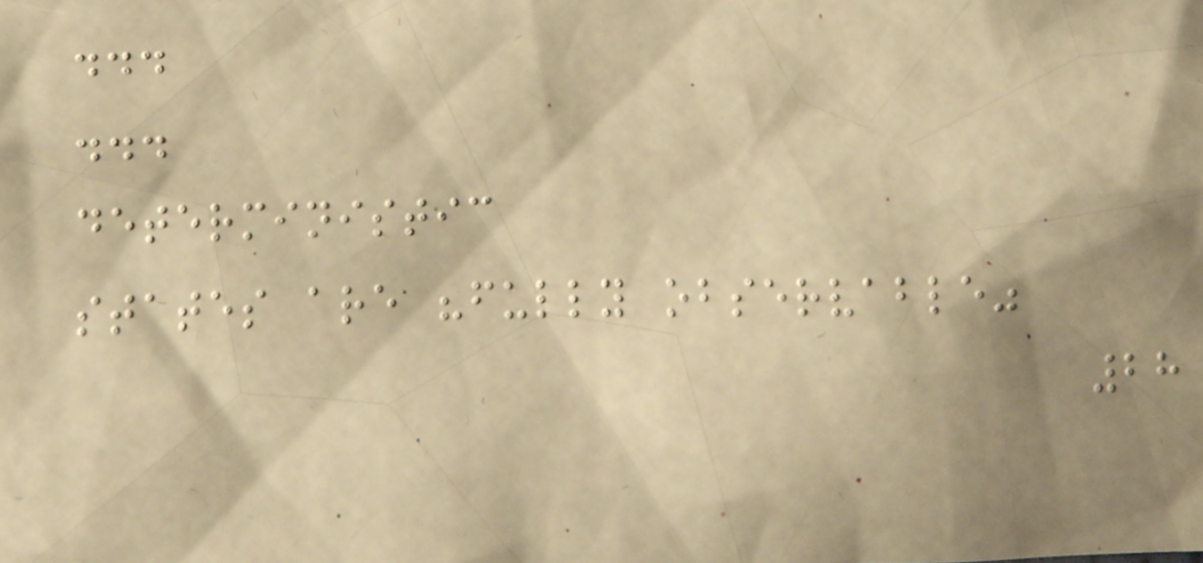...
...
deterministic
states are "fully observable"
28
